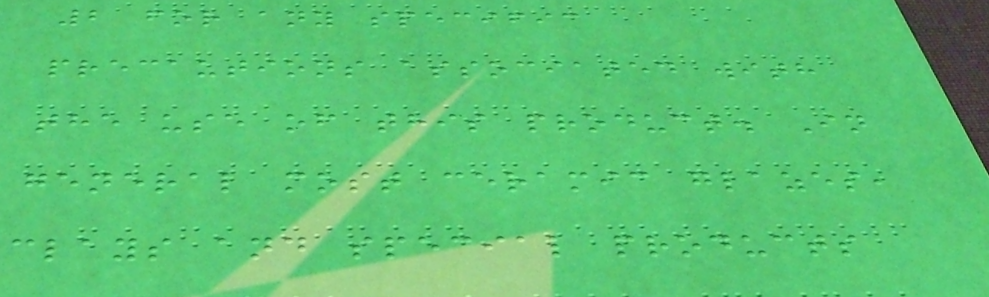2 for any specific
precautions associated with
the use of this product. In
general most ceramic glazes,
clays and special products
